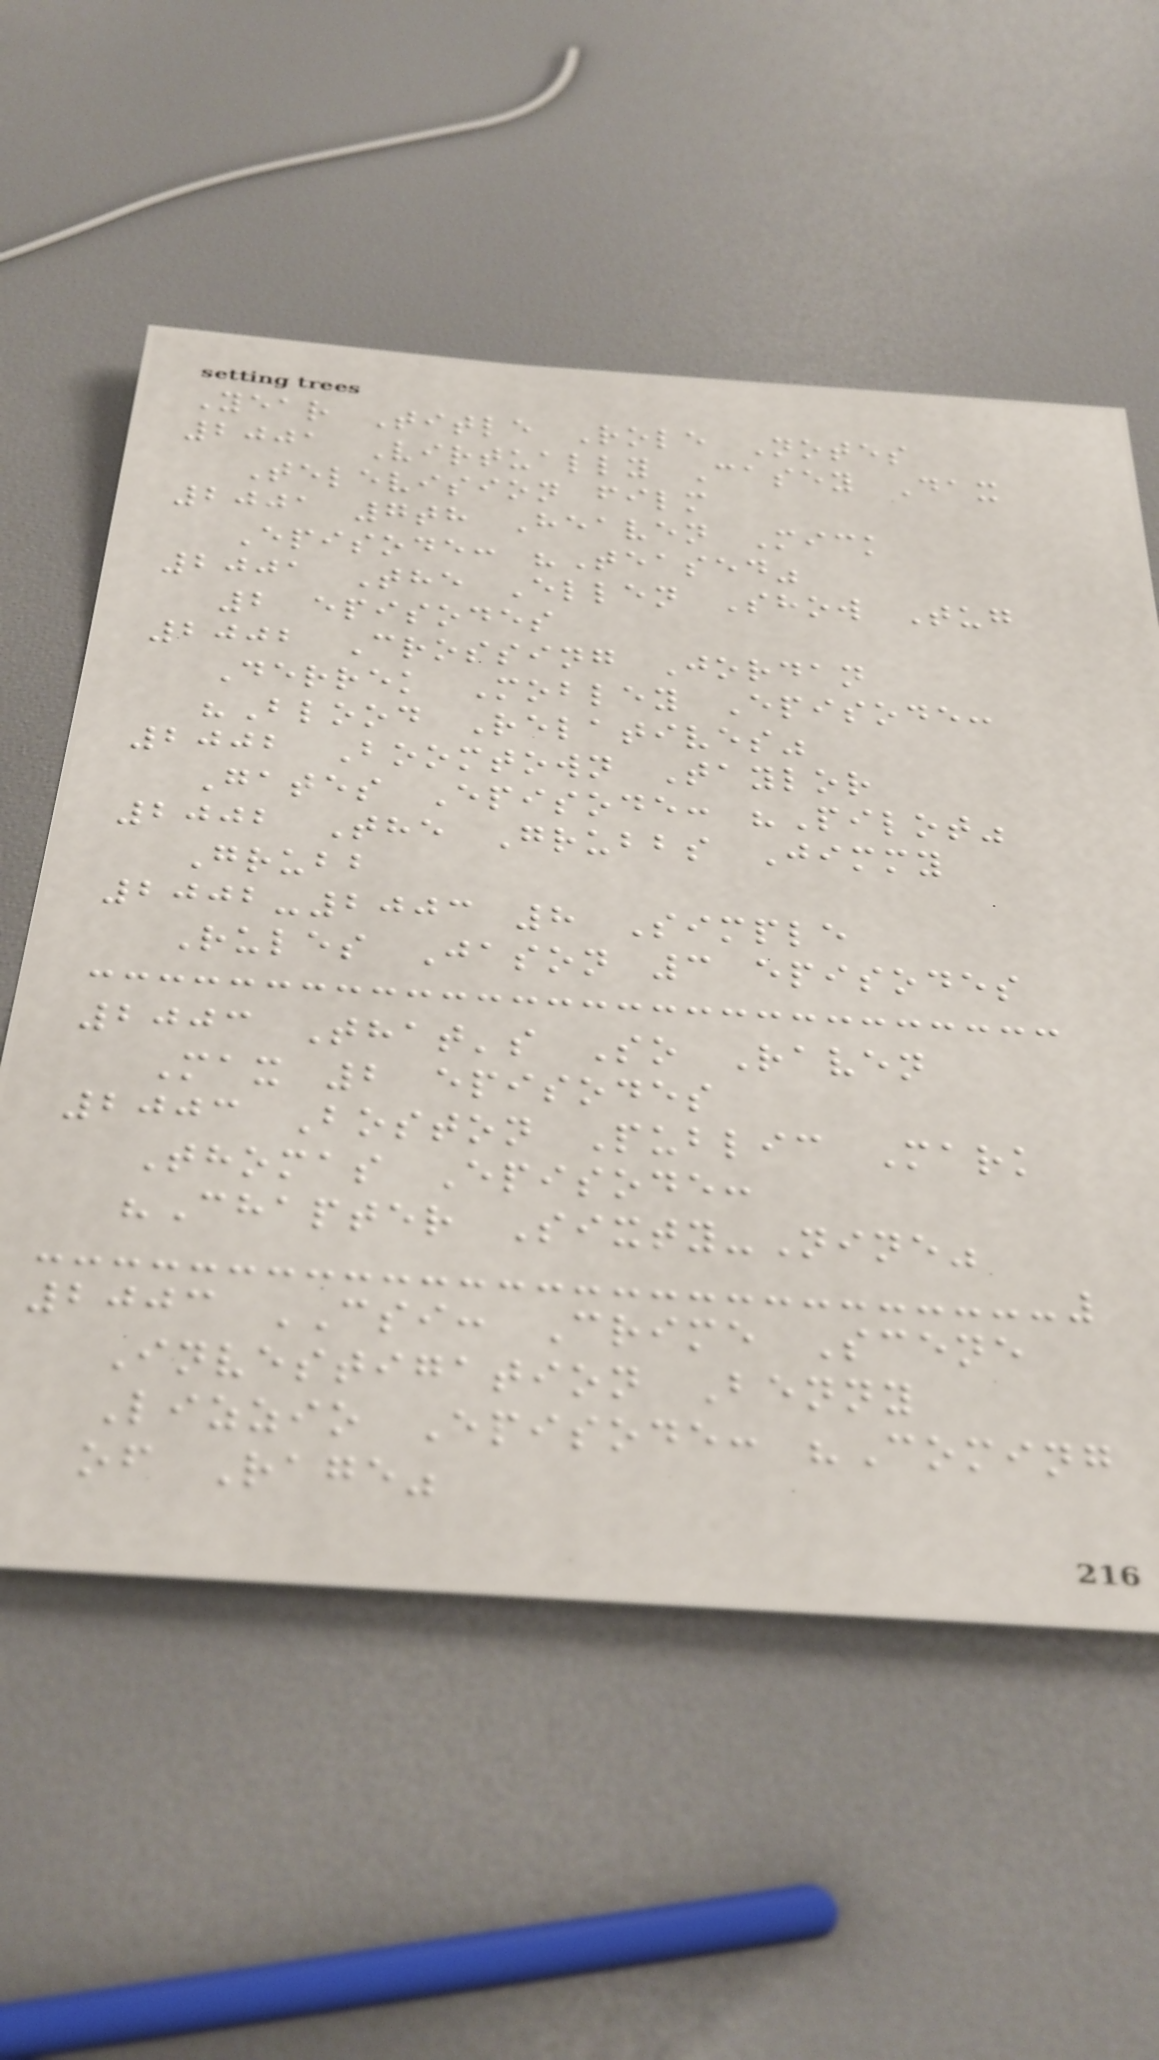Year Title Role Notes
2001 Virtually Casey Dax
Television film
2001 7th Heaven Mick
Episode: "Teased"
2001 The Ellen Show Tug
2 episodes
2002 Crossing Jordan
Derrek Mobley Episode:
"Blood Relatives"
2002 Boomtown Taylor
Gates Episode: "Pilot"
2002 The Grubbs Jimmy
Grubb
2002-2003 8 Simple
Rules Jason 3 episodes
2003 That's So Raven
Max 2 episodes
2003 Boston Public Mark
Thomas Episode:
"Chapter Sixty-Nine"
2003 CSI: Crime Scene
Investigation Benny
Lizzio Episode: "Coming
of Rage"
